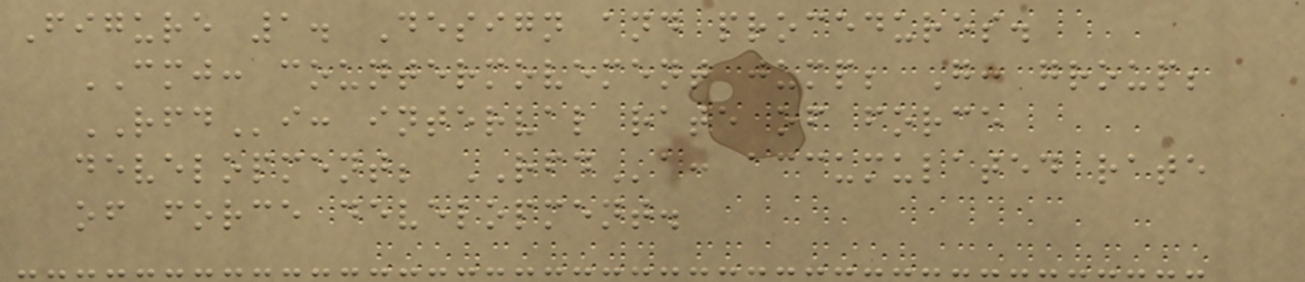Figure 1. Design and procedures.
CMJ: countermovement jump; G: group;
RFDi: interval rate of force
development; RFDa: accumulated rate
of force development.
